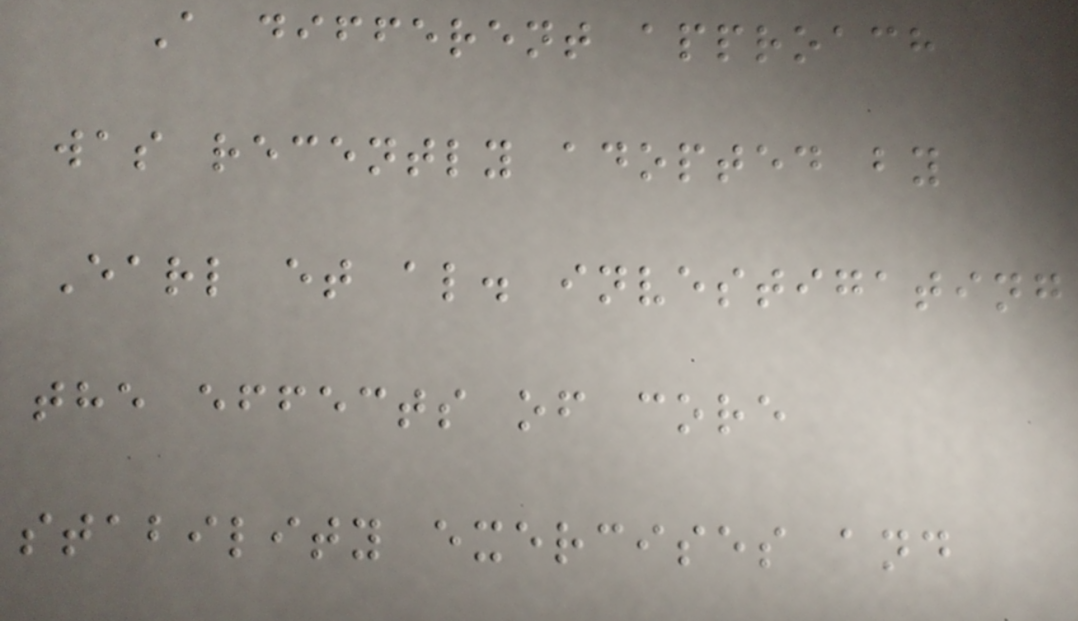A different approach
was recently adopted by
Earl et al. investigating
the effects of core
stability exercises and
